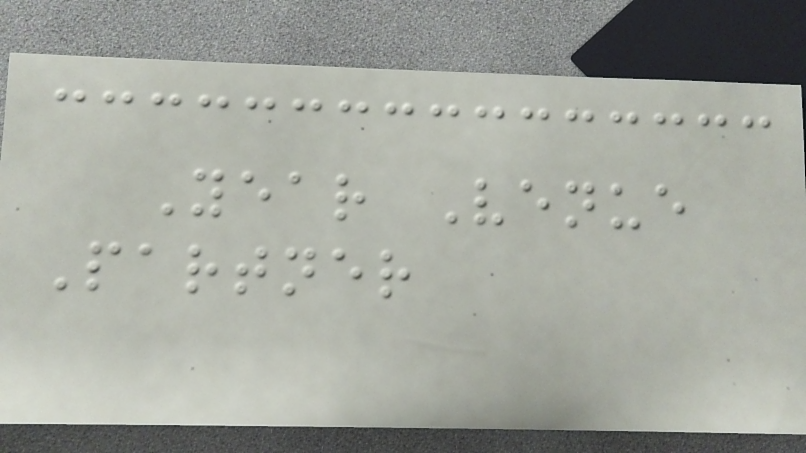Year Venue
Partner
